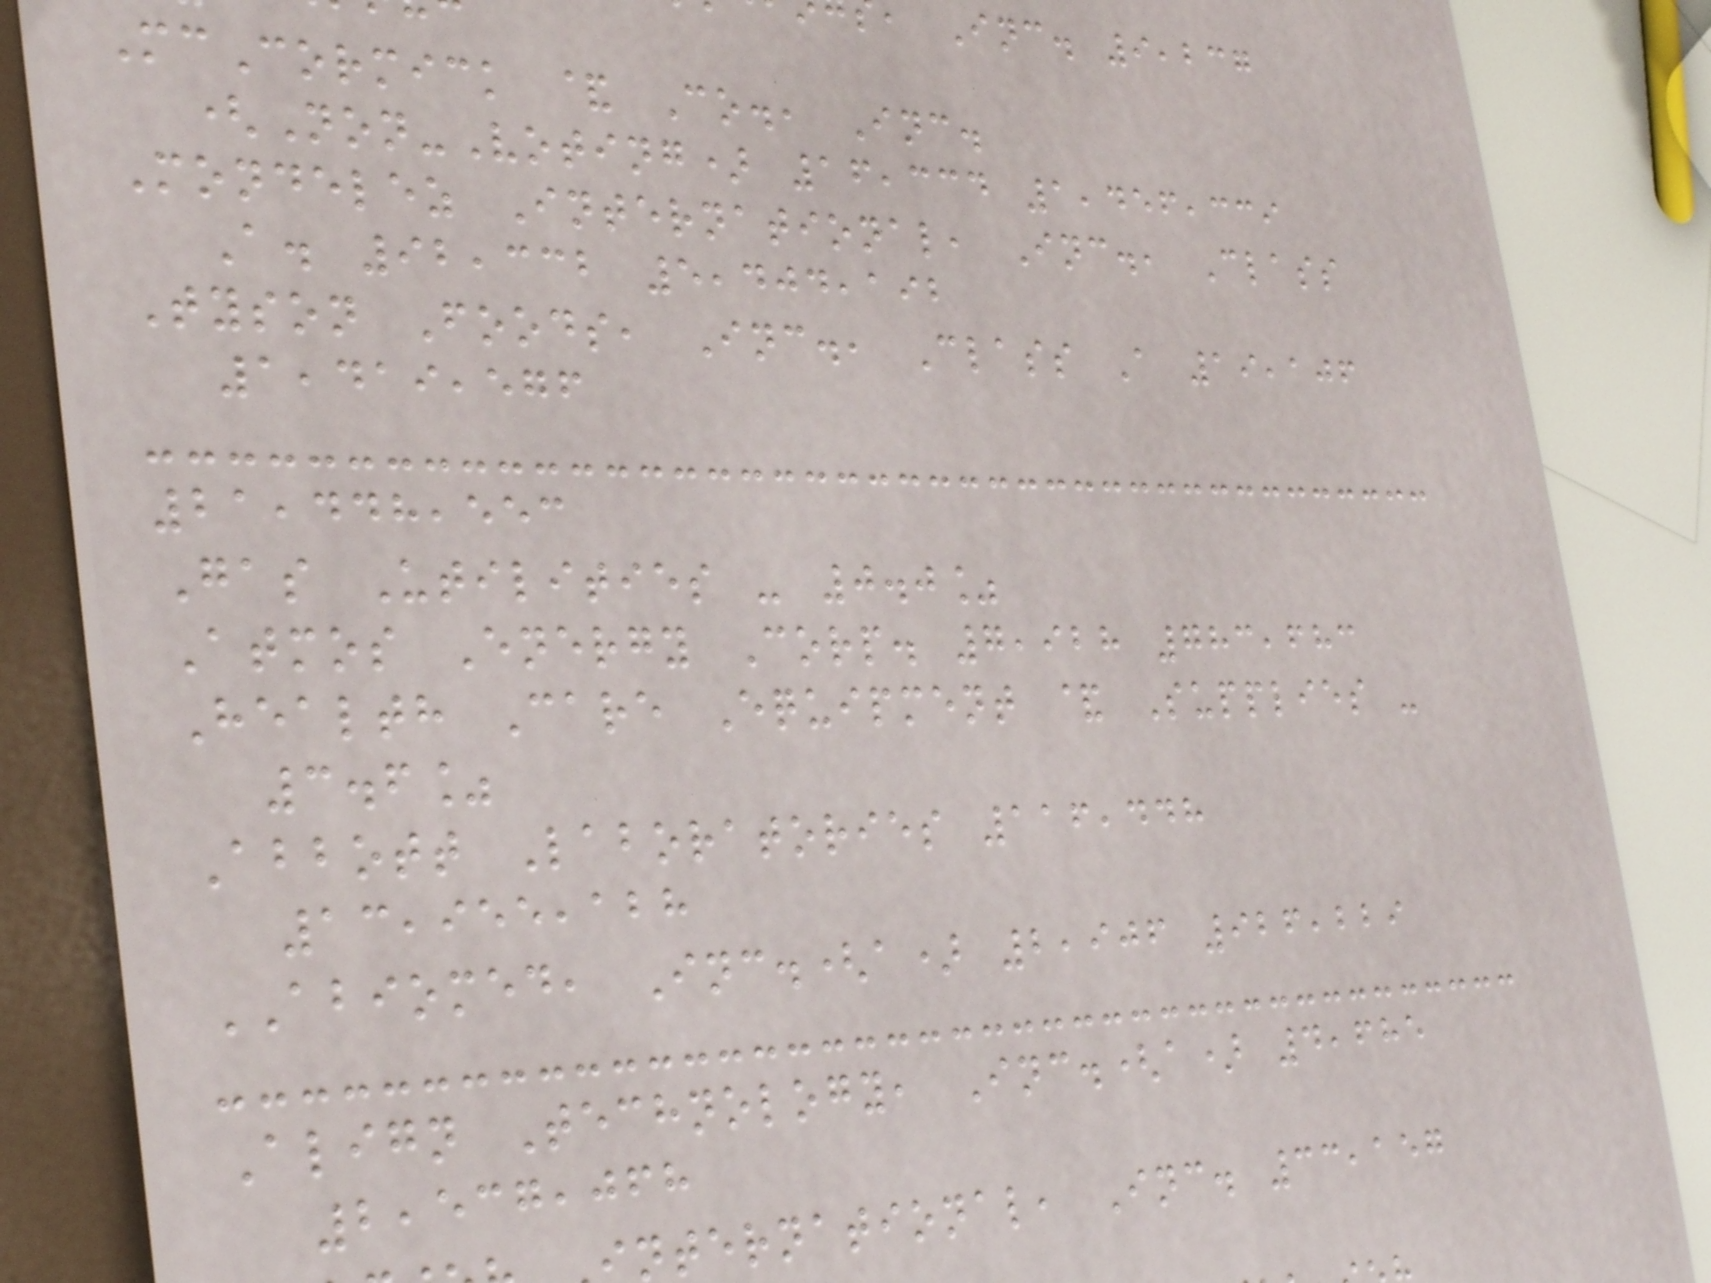, Inc. 9,237
McCormick & Co., Inc.
(Non-Voting) 16,334 1,456,339
Mondelez International, Inc., Class
A. 92,332 5,404,192
Tyson Foods, Inc., Class A 19,106
1,419,576
21,448,553
Gas Utilities - 0.0%
Atmos Energy Corp. 7,928 783,683
Health Care Equipment & Supplies -
3.6%
Abbott Laboratories 116,448
13,955,128
ABIOMED, Inc.(a) 2,906 926,229
Align Technology, Inc.(a) 4,685
2,537,068
nternational, Inc. 33,157
